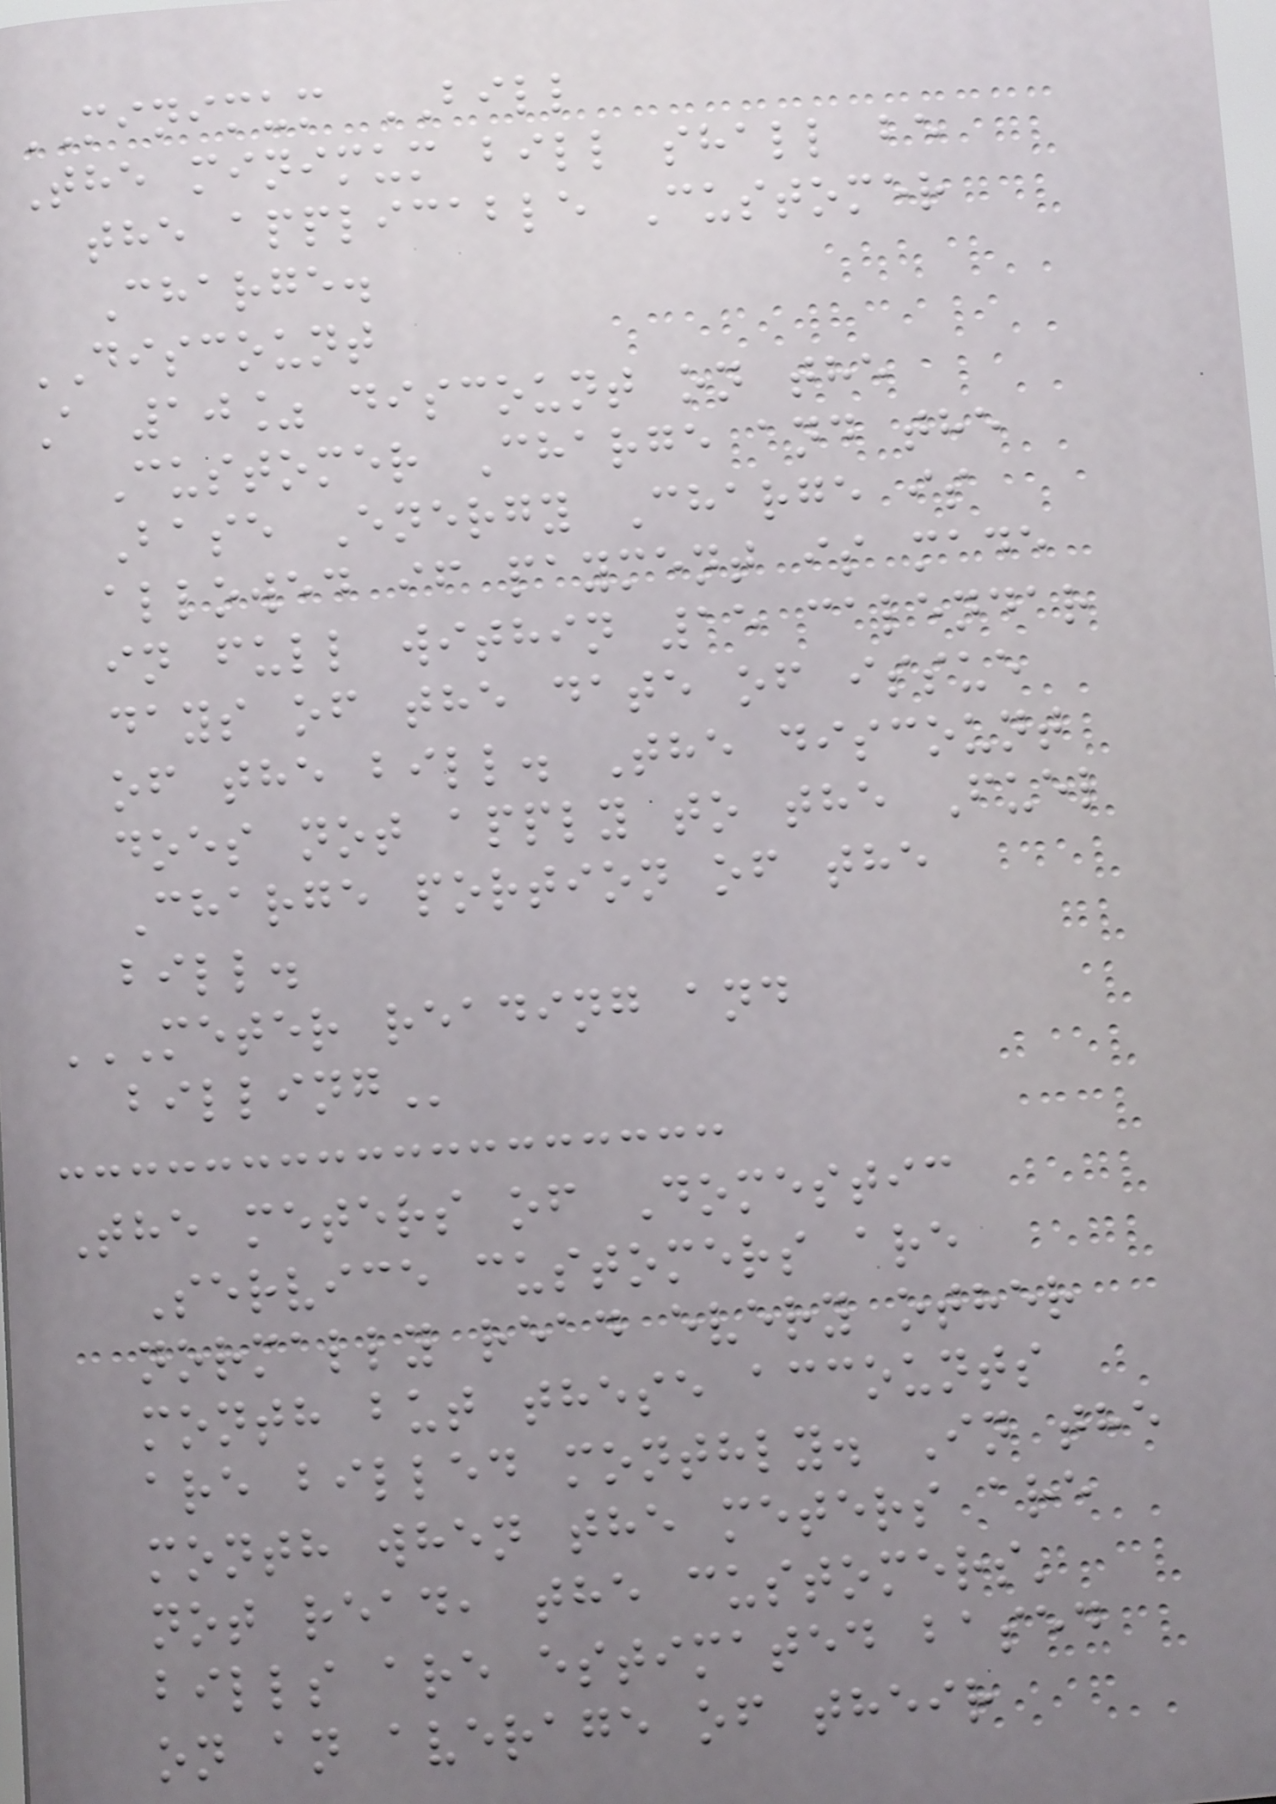MINIMUM BILL
The minimum bill shall be
the applicable Customer
Charge.
DISCOUNT
A 10% discount on the
Customer Charge and the
Base Energy Charge is
allowed if payment is made
in full within 15 calendar
days of the date of issue
of the bill. The discount
does not apply to the Fuel
Charge portion of the
bill.
METER READING AND
BILLING
The meters of Domestic
Service customers are
normally read every other
month but these accounts
are billed monthly. In the
month when the meters are
not read, the customers'
bills are estimated based
on an average of their
